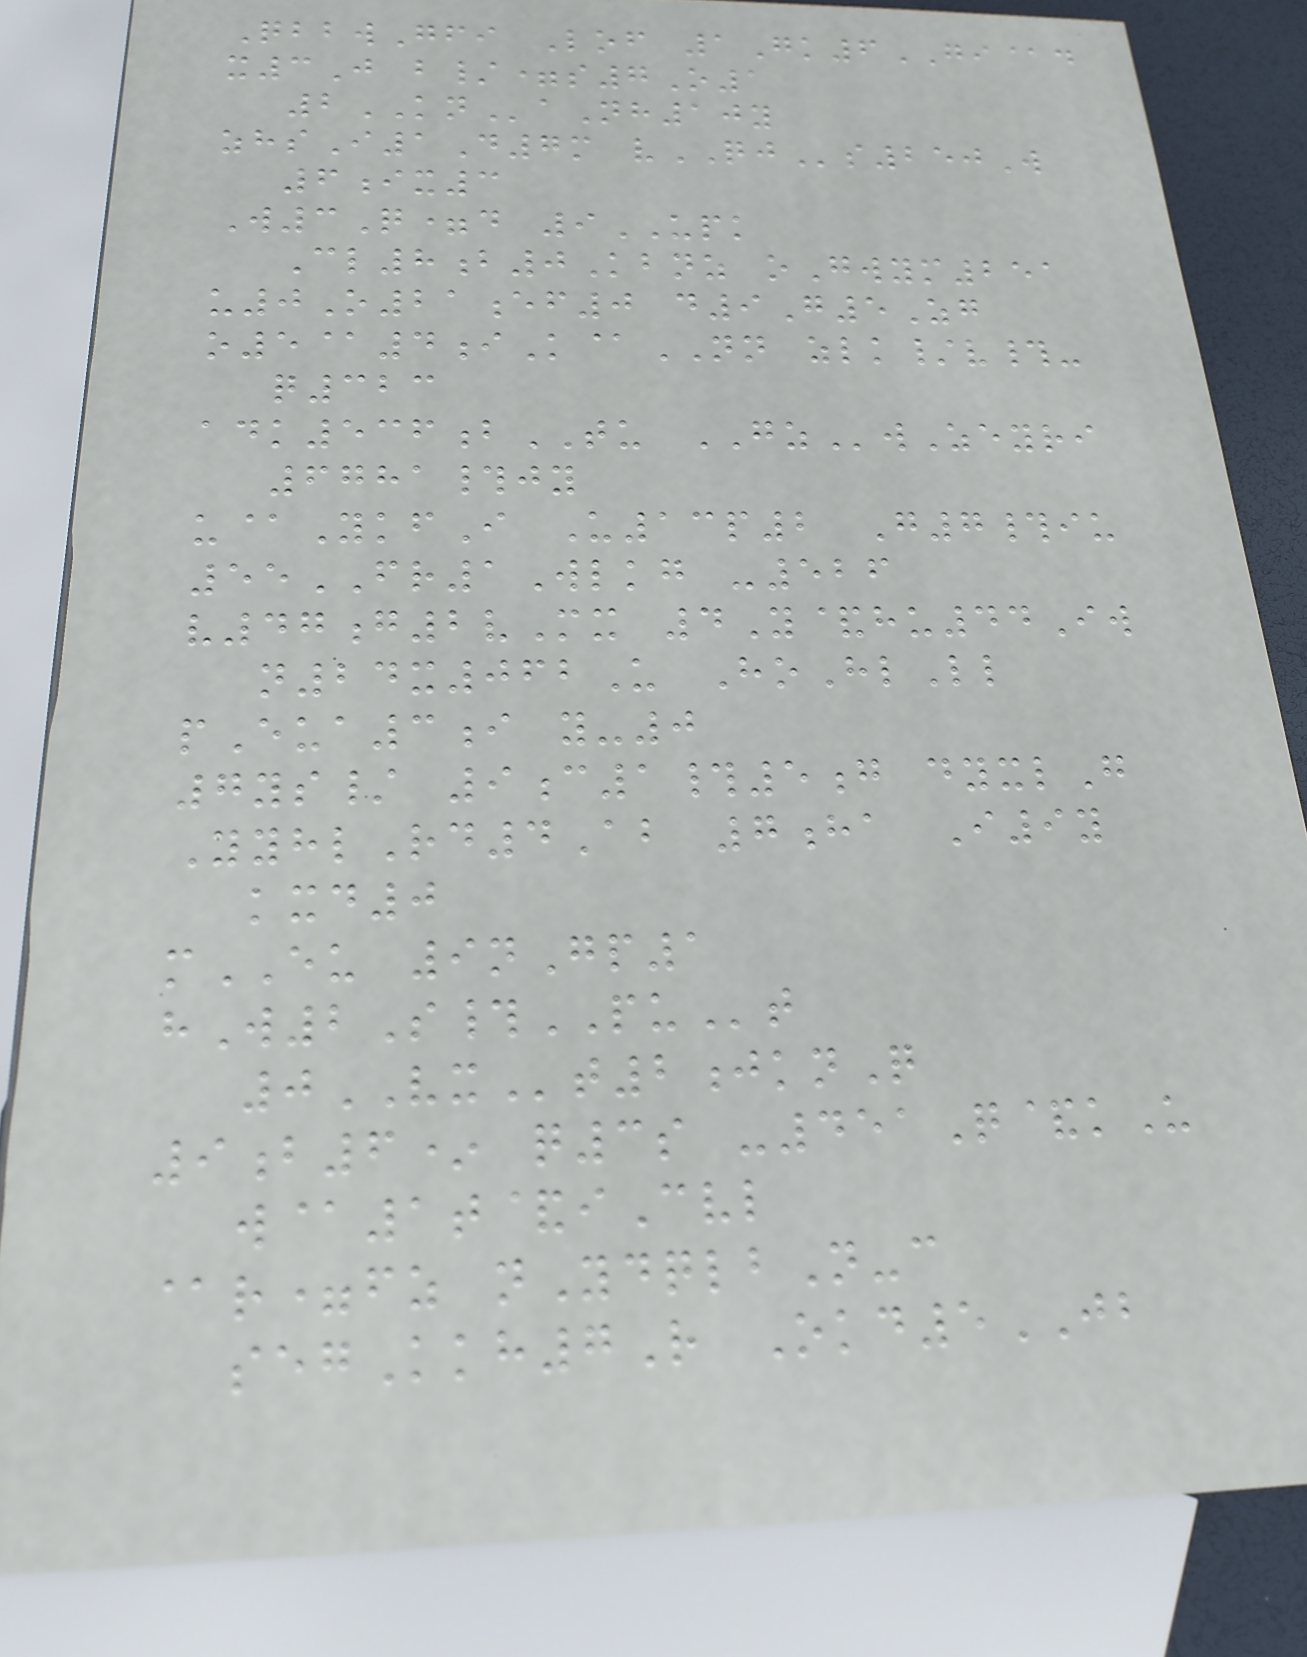QbbwGfi Lof 1Gk6GI@d
x3J b/=s7O1
2KNaNh10y
zhsI1D7m vQJs250W
6ix3
W3Q=d 9UPK
Cl8b0Kbnz oGwym251
u0O21ef0 d9G5Zg
o5@4iK@NN zlk/v#-
q323
adk536bTU GZwZeyri
6781#jy
u@YkfI U13p2 G7#iu
55FR1Wlkg -526
v47g2vMx 4Y&hu44Iw
n24x062U HoHlLl
pEua3i y-0
7ys/ 9c1#5g dyxlG
YyhlRd4Ab 7ha I9y
kxd0
mEU 9nGp1
hW2S#PUt
0VXt2jknQ
9b6* q3s -451Q&kU
w@1t&iCvl
@r=fz nYdqlbN-c
segKkh7R Okd5JB
